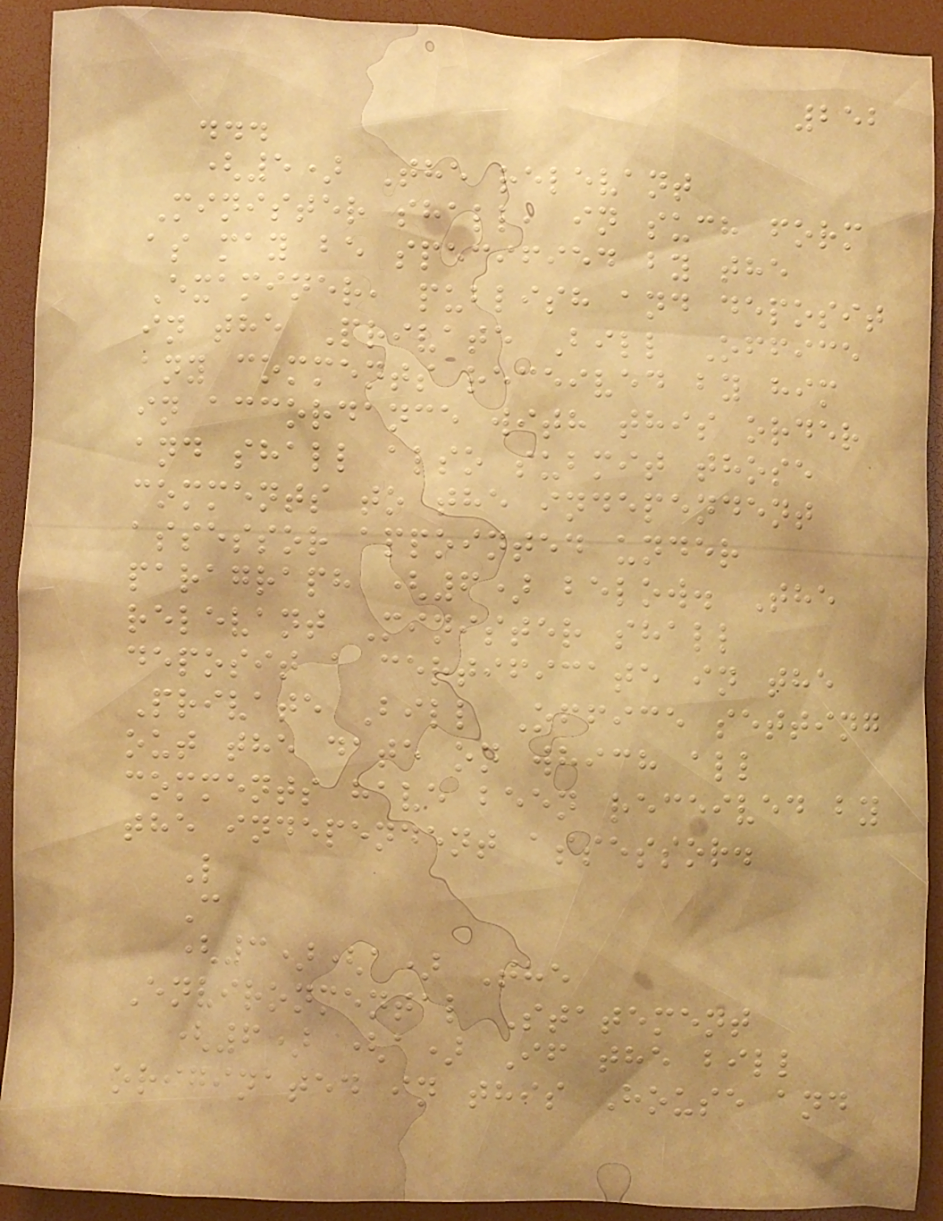252
...
(5) The relevant
Minister shall, in such form
as may be specified by the
Examiner, publish and deposit
in the Private Bill Office
any comments received by him
in accordance with this order
and shall also submit those
comments to the independent
assessor appointed under
paragraph (6) below. The
relevant Minister shall
deposit a certificate in the
Private Bill Office setting
out the date on which all
comments have been received by
the independent assessor.
L
C
(3)(a) The
Environmental Statement
(6) (a) If the bill
originated in this House and
